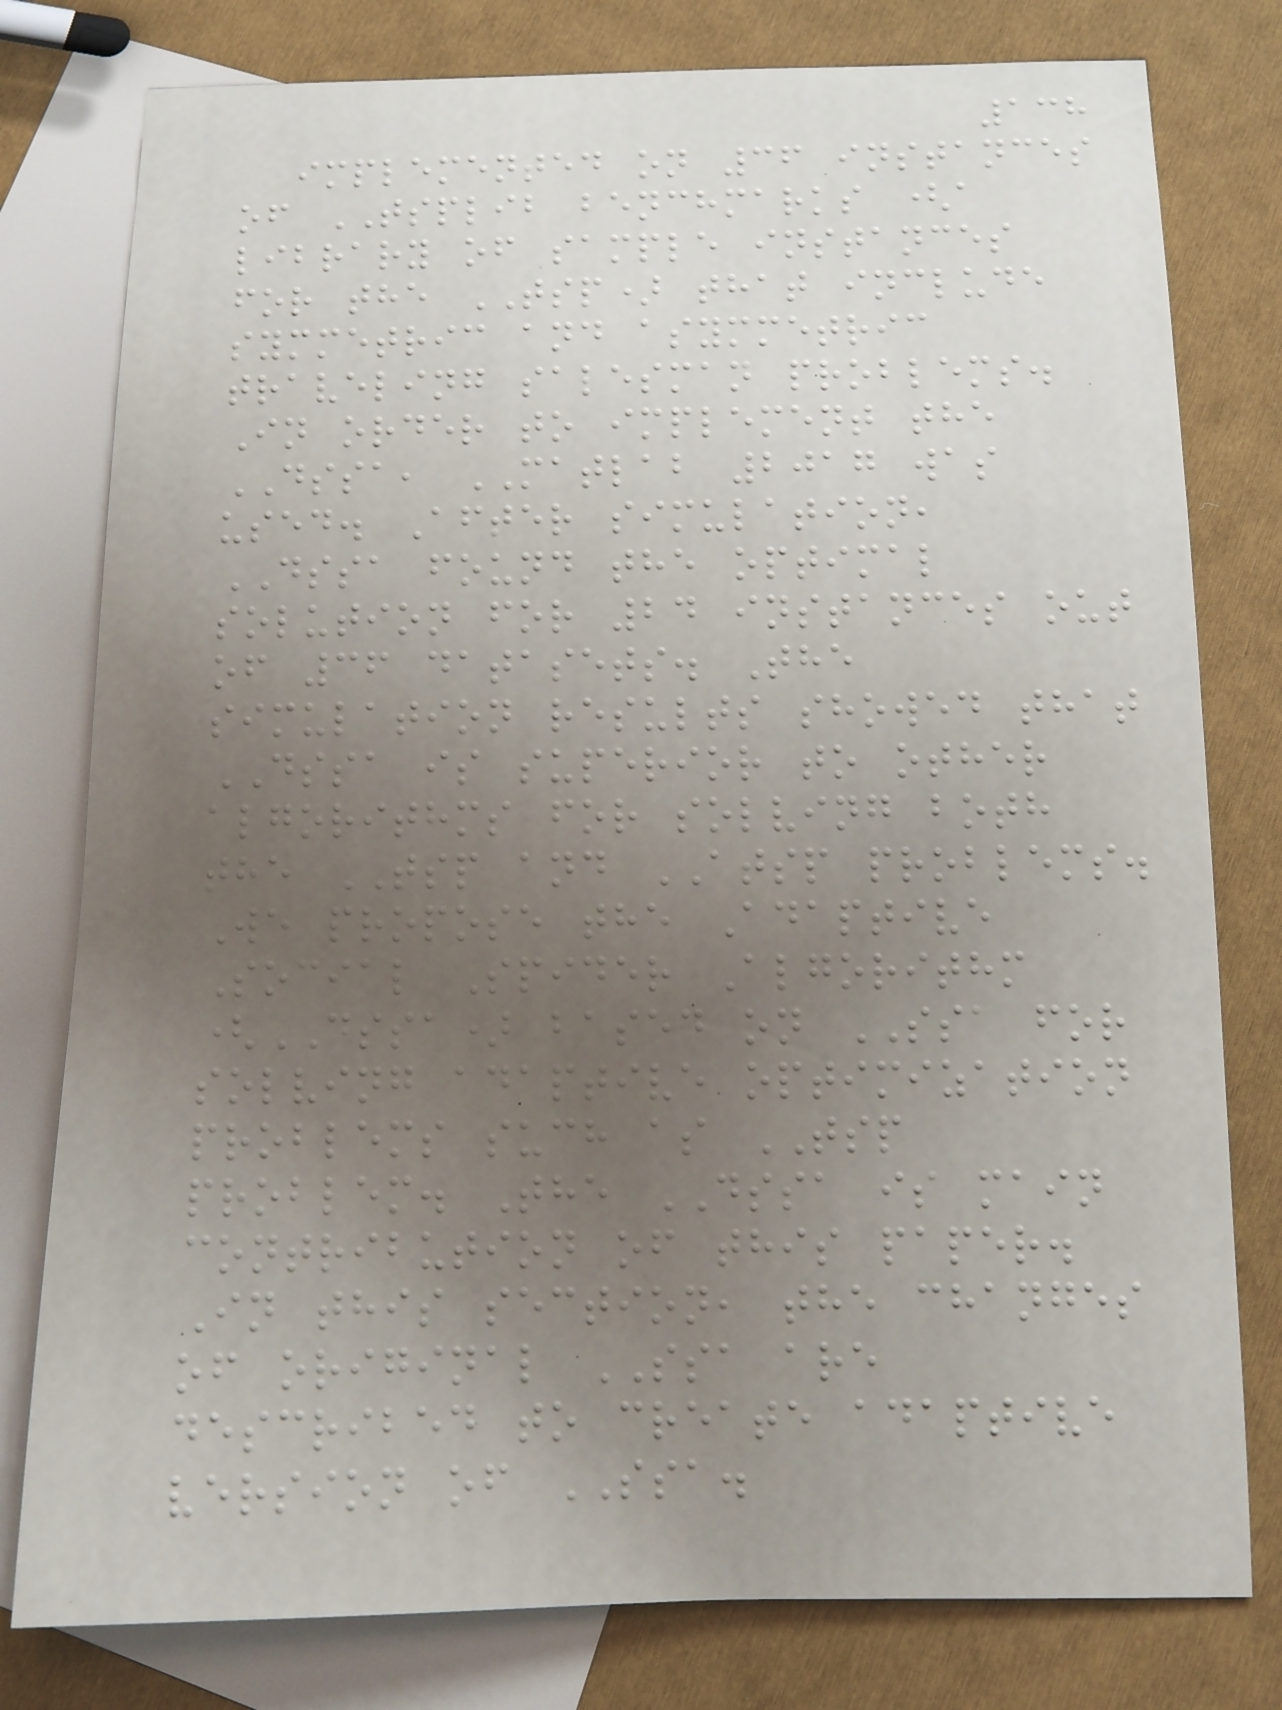138
implemented on 36 instances
of TSPLIB benchmarks (a
library of sample instances
for the TSP) that include
symmetric and asymmetric
traveling salesman problems.
In order to implement the
DSSA, MATLAB 2017 was
used. After simulation,
DSSA found the optimal
solution for 24 instances out
of 36 datasets. The
simulation results showed that
DSSA is superior to other
algorithms for solving both
the TSP and ATSP problems.
We propose the Adaptive
Social Spider Algorithm
(DSSA) based on SSA for
solving adaptive optimization
problems such as TSP
problem. The DSSA is main
contribution of this paper.
In this section, the changes
of original SSA are
described to create adaptive
version of SSA.
